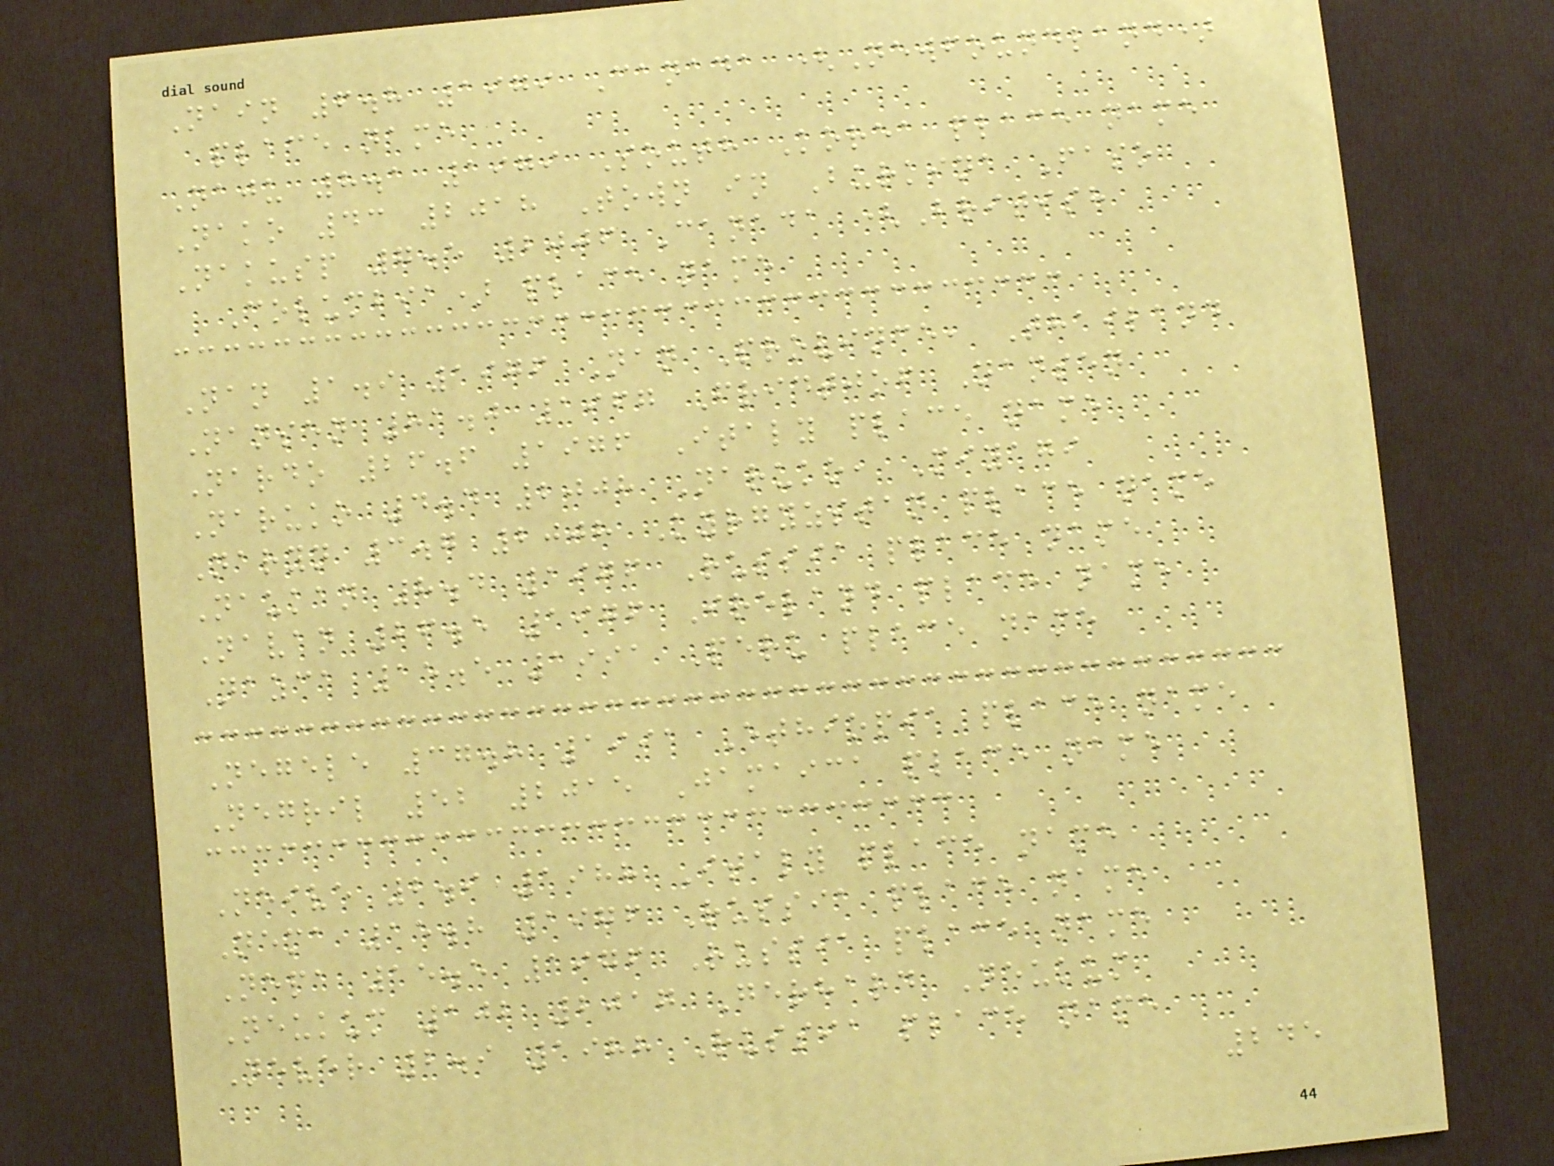Nain 6.8 1979 Canada (Newfoundland)
place name
Naju 8.1 1979 South Korea place name
Nako 43 2018 Town in Burkina Faso
Nakusp 7.5 2006 Canada (British
Columbia) place name
Nan 1.9 1976 Nan Province, Thailand
Nansen 81.0 1967 Fridtjof Nansen
Nardo 26.6 1976 Italy place name
Naruko 4.4 2008 Naruko, Miyagi
Naryn 3.7 2008 Kyrgyzstan place name
Naukan 8.4 1976 Russia place name
Navan 26.5 1976 Ireland place name
Nazca 15.5 1991 Peru place name
Negele 37.8 1991 Ethiopia place name
Negril 52 2015 Jamaica place name
Neive 2.9 1988 Italy place name
Nema 15.8 1976 Russia place name
Nepa 15.5 1976 Russia place name
Neukum 102 2017 Gerhard Neukum
Never 2.9 1988 Russia place name
245
